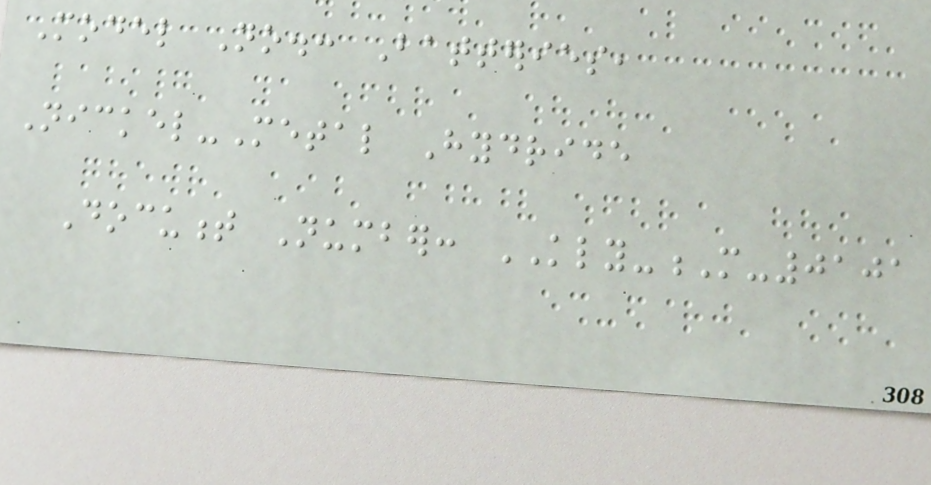Model No.: Batteries,
Nickel-Metal Hydride
Document Number: KLY-M-0101
